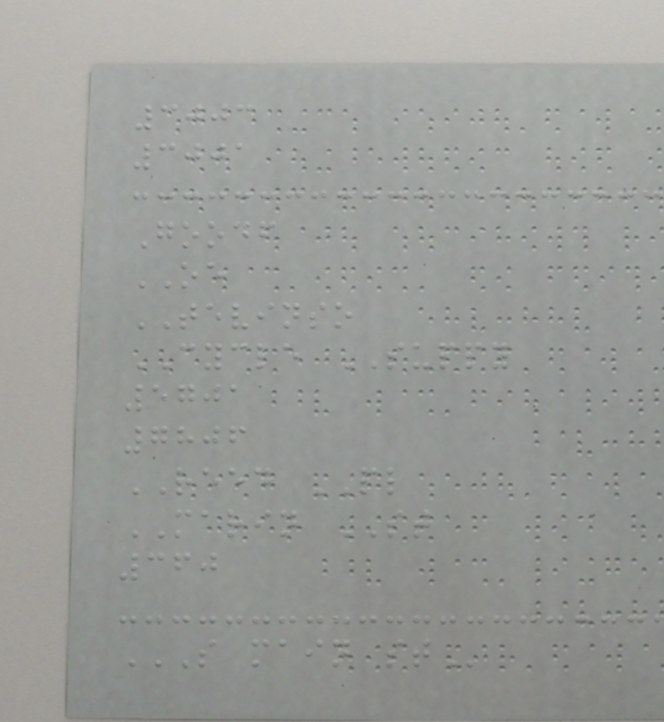3003
3001
Goodf
OE
TEVINSO
CYCLE SUPPY
5701
7806
REED PL
MARIN ST
360
S MAIN ST
